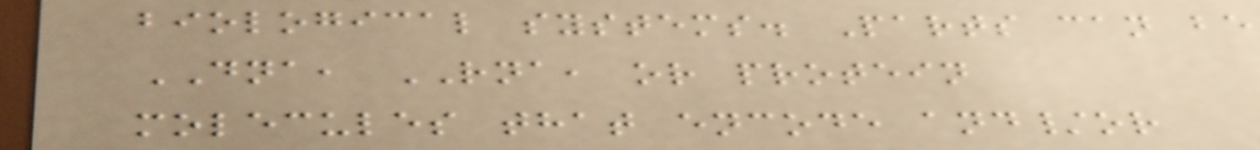biological systems. Parts can be
DNA, RNA, or protein
molecules that encode and/or
